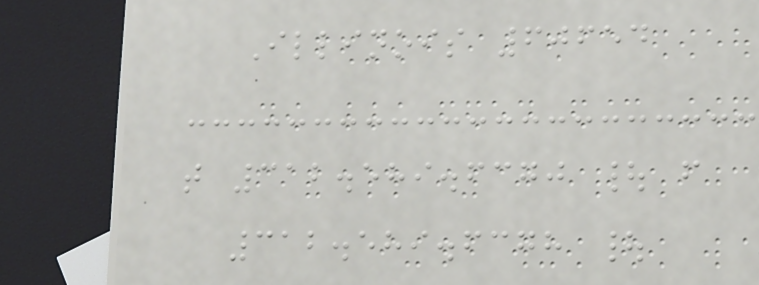Illinois 60654
t 312.589.6370 | f
312.589.6378 |
